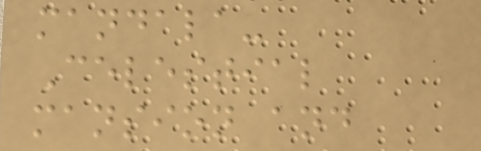mandala-
Celestial
mansion and
